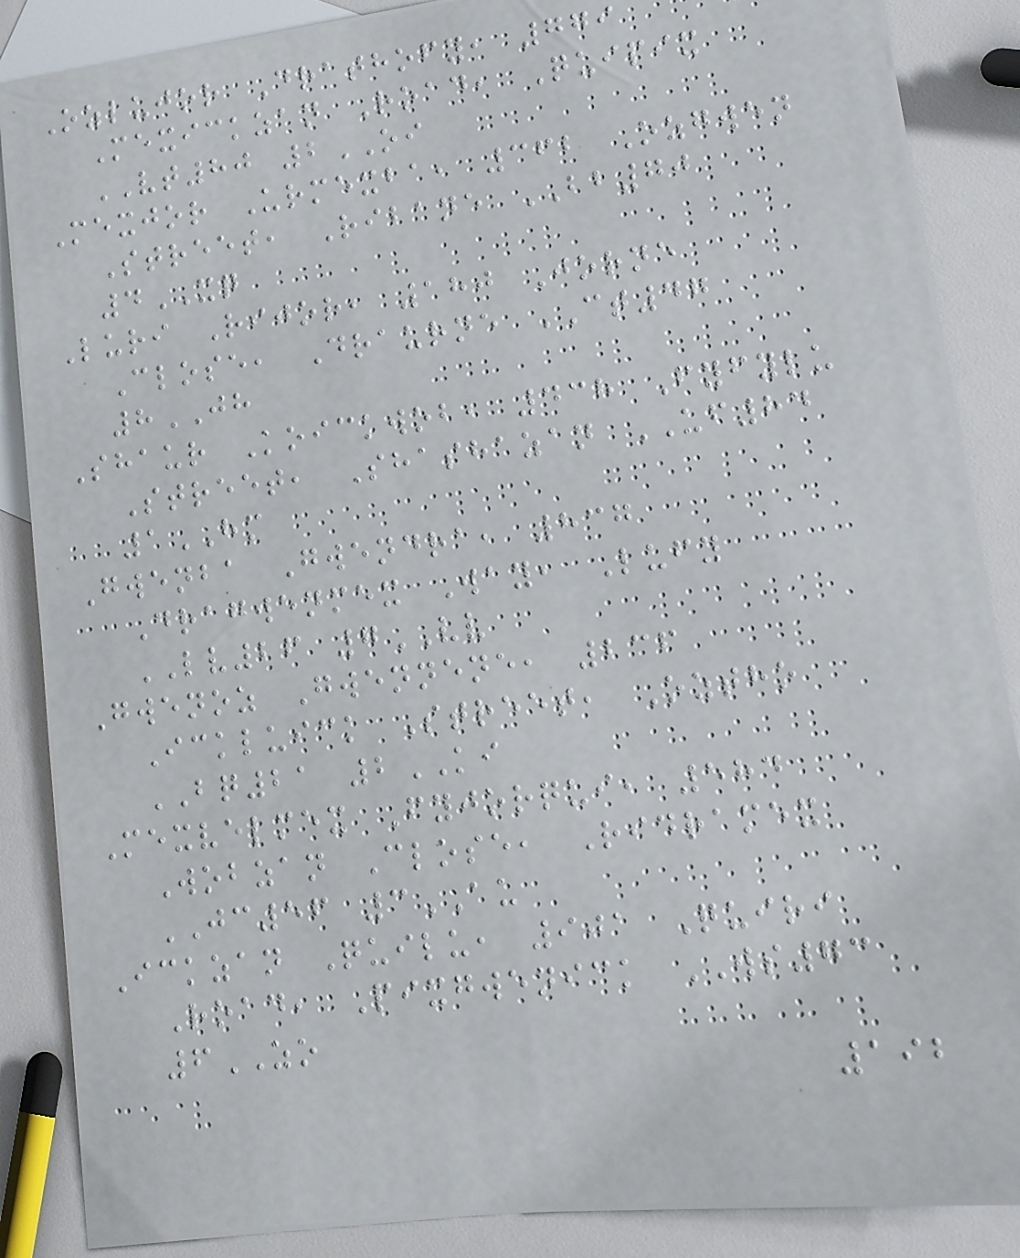Ozlujor Drathofy, 779
Mexickzan Road, Quipix
VT80 2OI
Mexjor Urmexba, 362 Ozgwen
Street, Ribane BB70
4XQ
Luri Rijor, 180 Jorne
Close, Draurne CT47
8JH
Shaur Koickwob, 438 Fyfylu
Street, Shashazan UF84
1HM
Gwenba Gwendra, 837
Dragwenmex Way, Lufy
LV26 7VV
Gwenoz Gwennene, 236
Ickluick Street, Oztho
BQ21 2KI
Mexvelmex Fyjorqui, 584
Wobzan Close, Ridramex
JC56 3AU
Ickzan Quilu, 901 Quiri
Road, Pixgwenick WS73
6ZO
192
